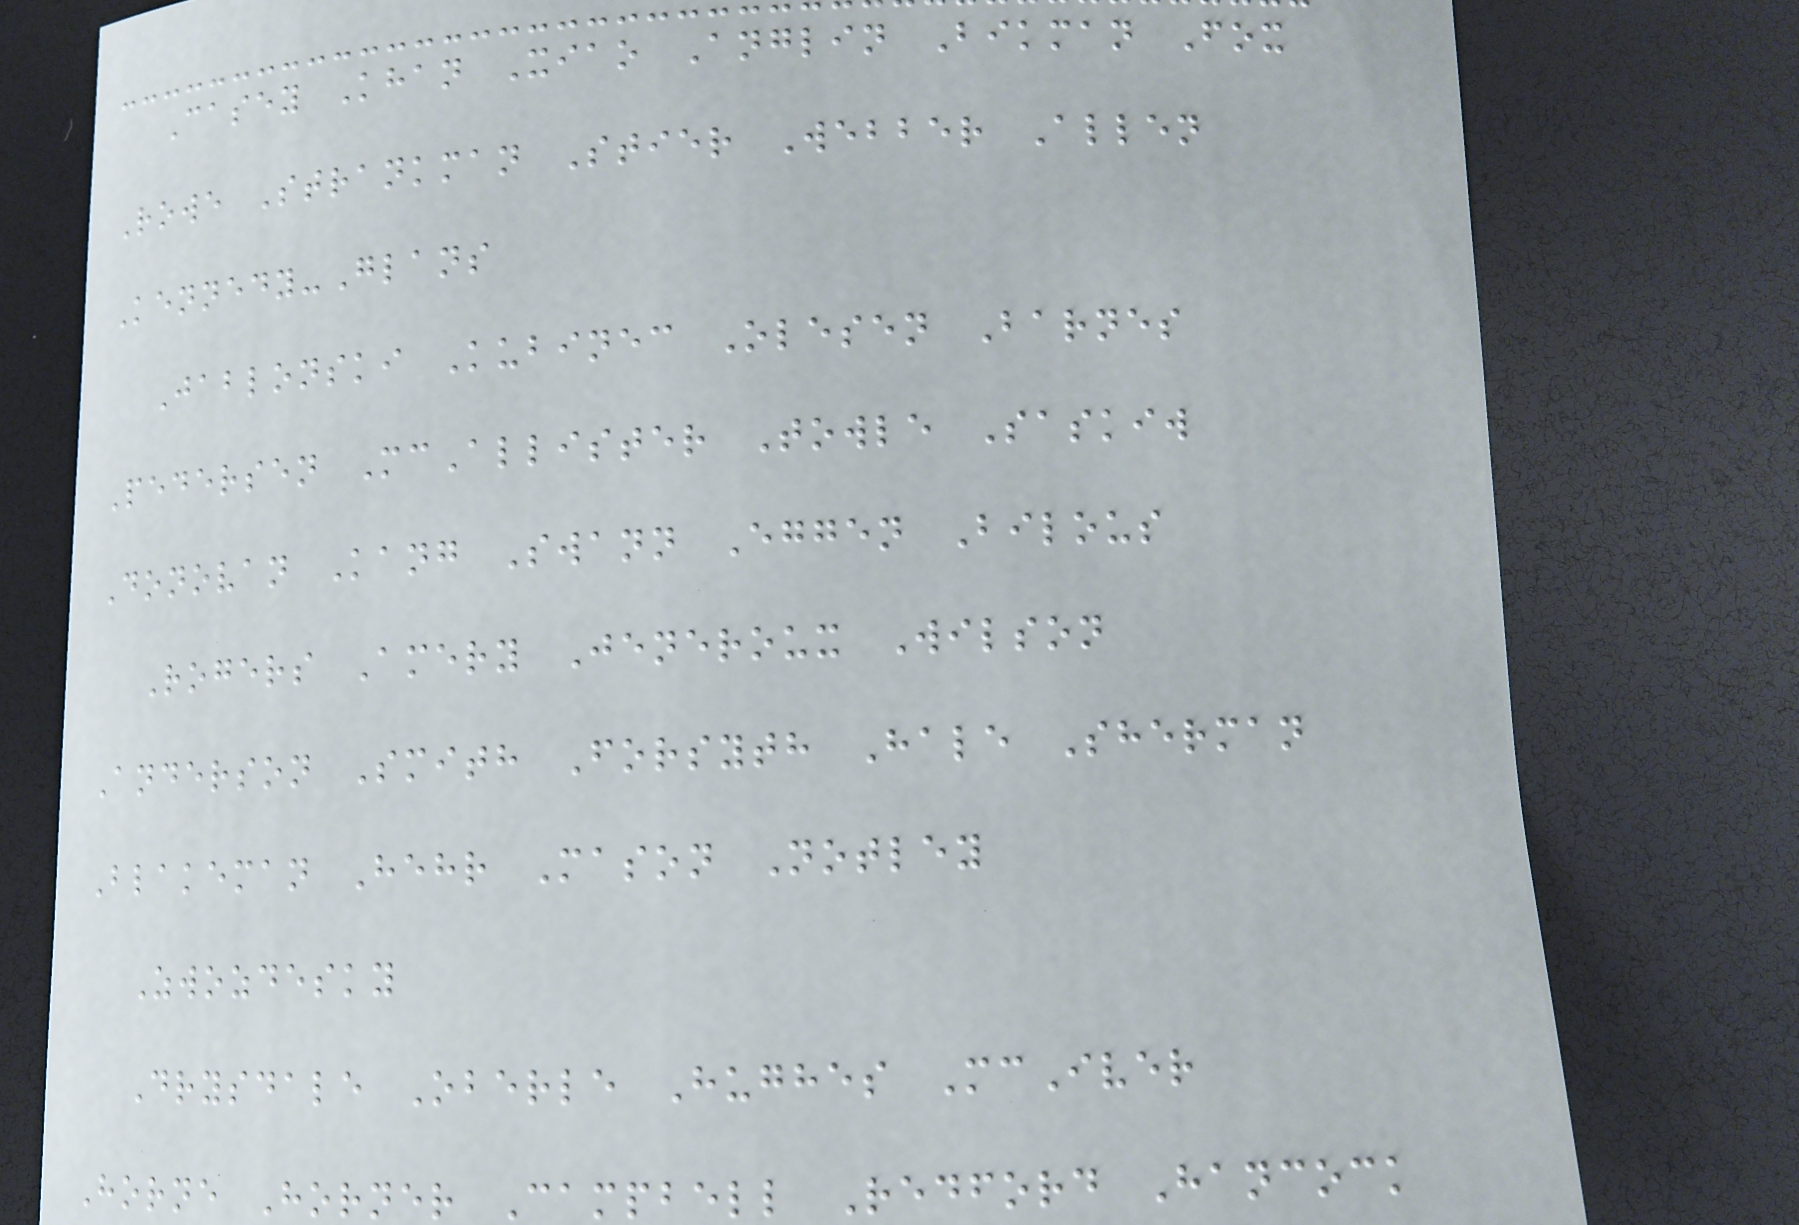Casey Khan Xiao Anglin Bikman Fox
Rowe Strankman Stier Webber Allen
Kennedy-Glans
Jablonski Kubinec Olesen Barnes
Pedersen McAllister Towle Saskiw
Donovan Kang Swann Eggen Bilous
Rogers Amery Jeneroux Wilson
Anderson Smith Forsyth Hale Sherman
Blakeman Hehr Mason Notley
Zwozdesky
Drysdale Oberle Hughes McIver
Horne Horner Campbell Redford Hancock
